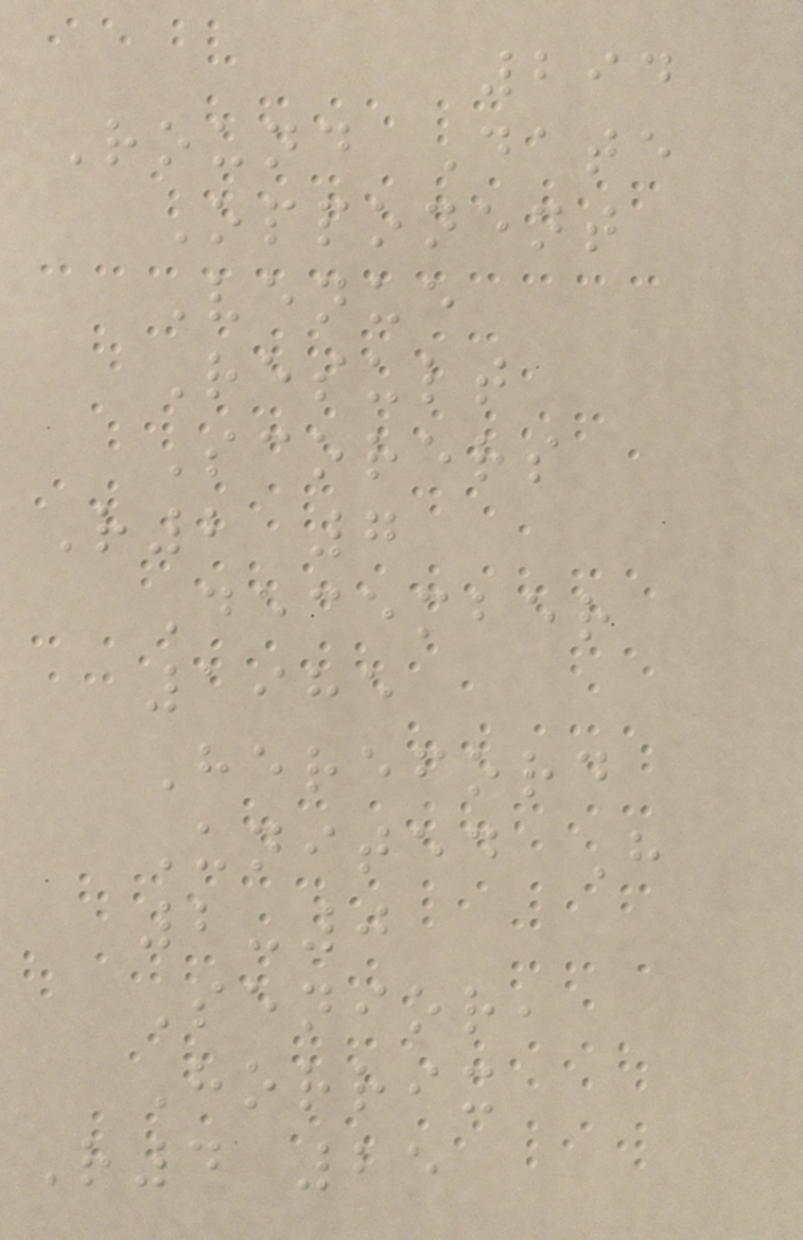294
Round Date
Opponent
Venue
Result
Scorers
R2 7
December
1985
Hereford
United H
2-0
Senior,
Horrix
R4 25
